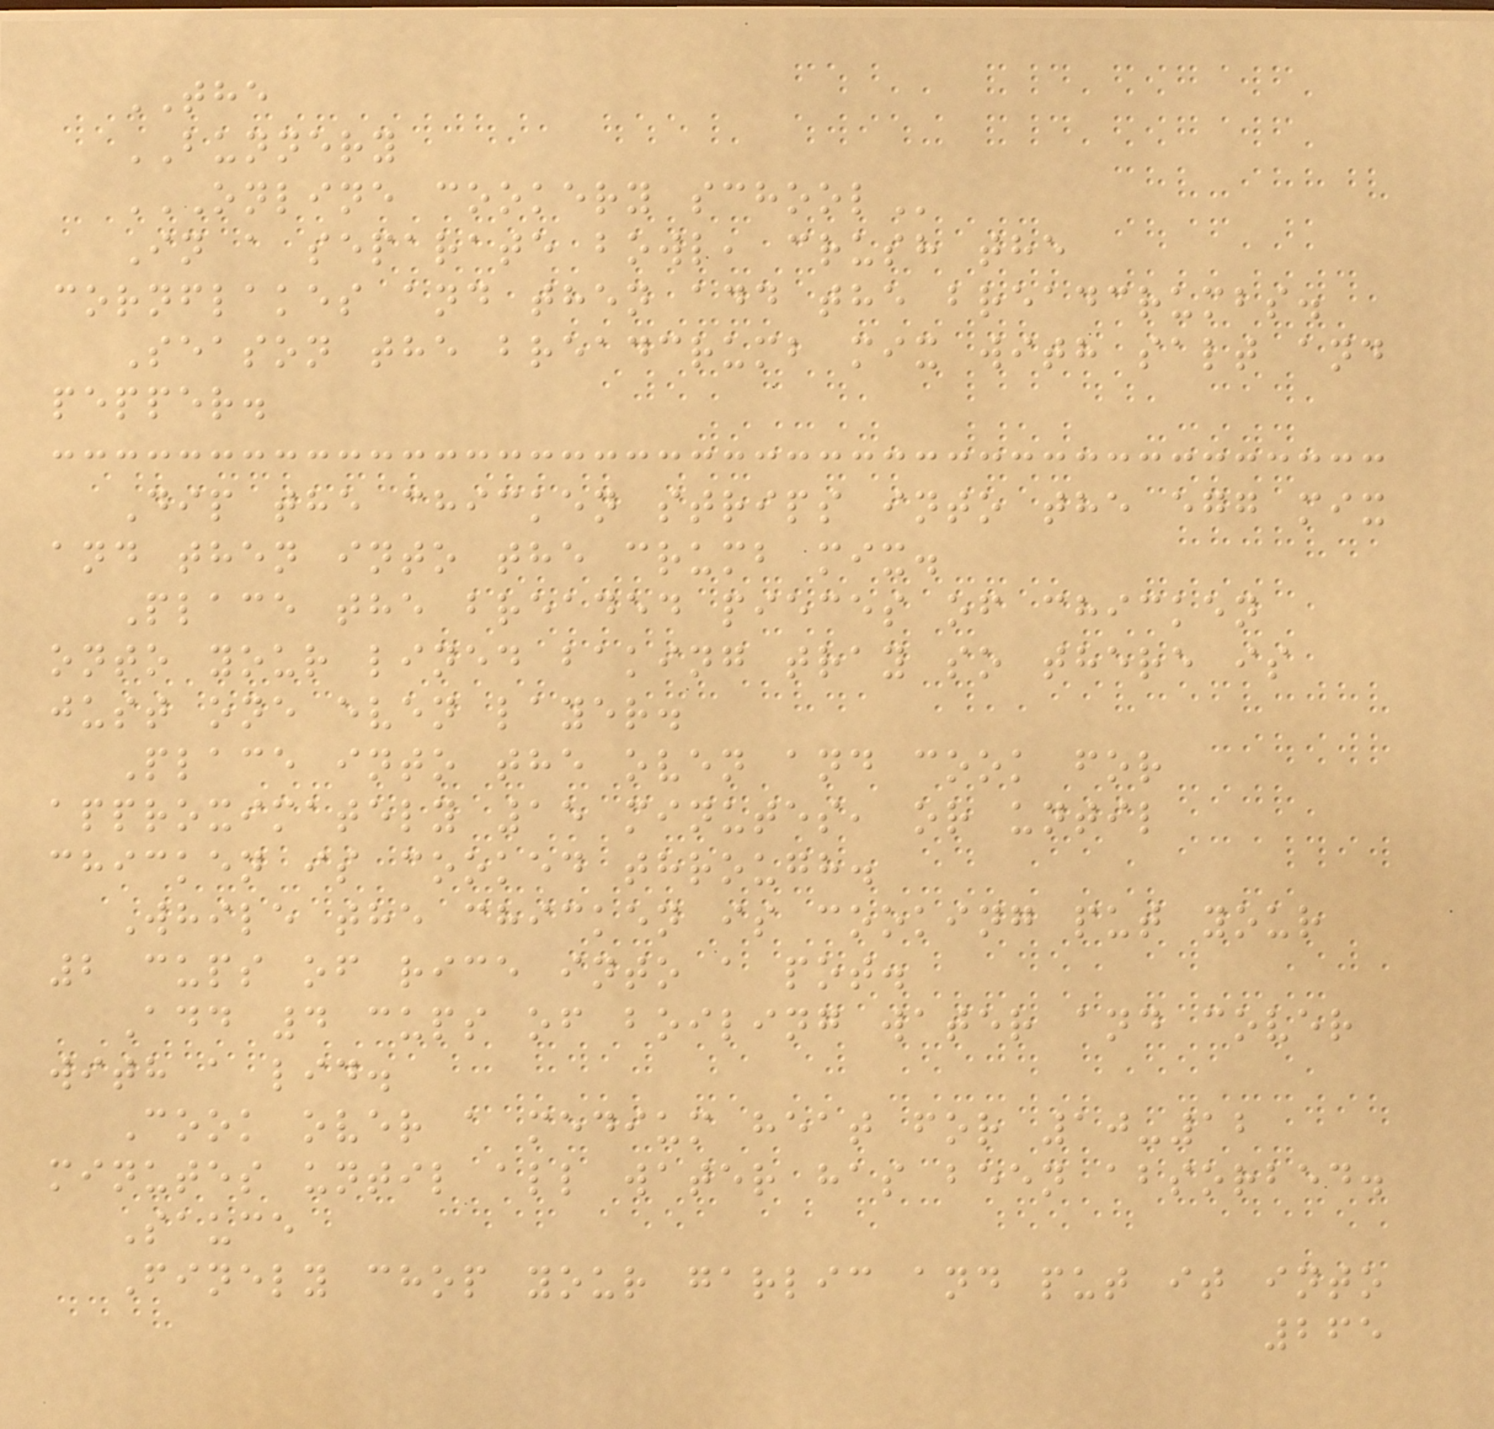THE
BUNNERY
ONLINE COOKERY SCHOOL
In a separate bowl, crush the
cornflakes and then add the breadcrumbs.
Season the breadcrumb mix with salt and
pepper.
Dip the chicken strips into the egg mix
and then into the crumb mix.
Place the breaded pieces of chicken
onto your lined baking tray so there is
just one even layer.
Place into the oven and cook for
approximately 15 minutes, or until
chicken is cooked through.
While the chicken is cooking put your
2 cups of rice into a pot.
Add 4 cups of boiling water and cover
with a lid.
Cook over a medium heat for 10-12
minutes until all water has been absorbed.
Sauce
Finely chop your garlic and put it into
265
